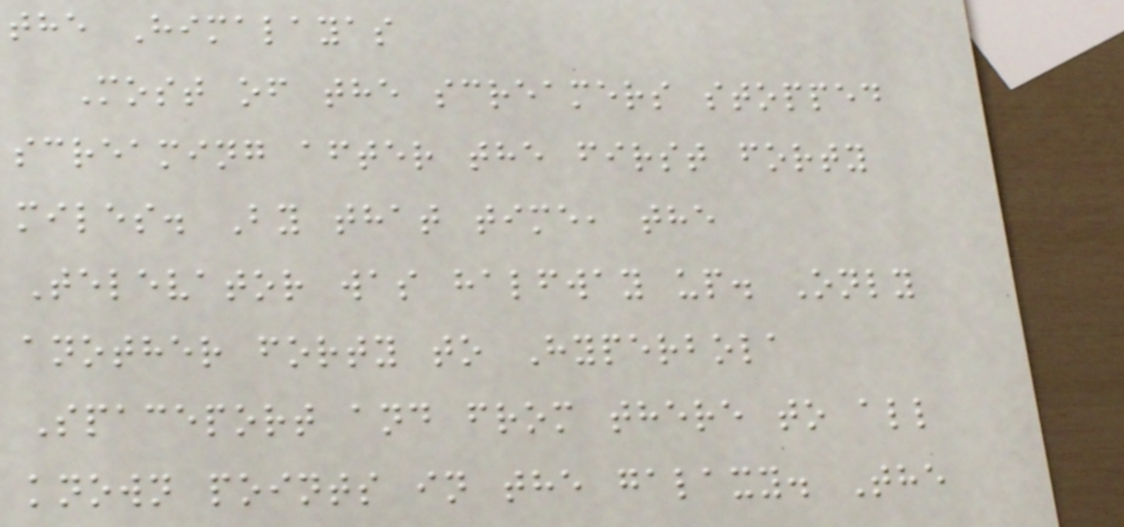the Himalayas
Most of the screamers stopped
screaming after the first forty
miles. By that time, the
Televator was halfway up. Only
another forty to Hyperbola
Spaceport and from there to all
known points in the galaxy. The
